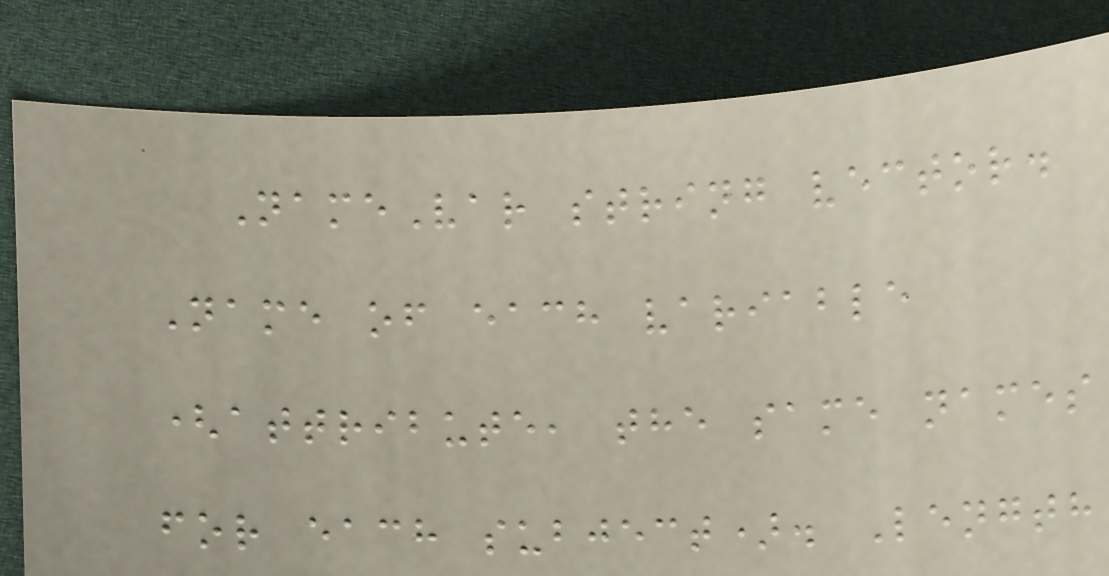NameVar string vector.
Name of each variable
(attribute, the same names
for each subject). Length
